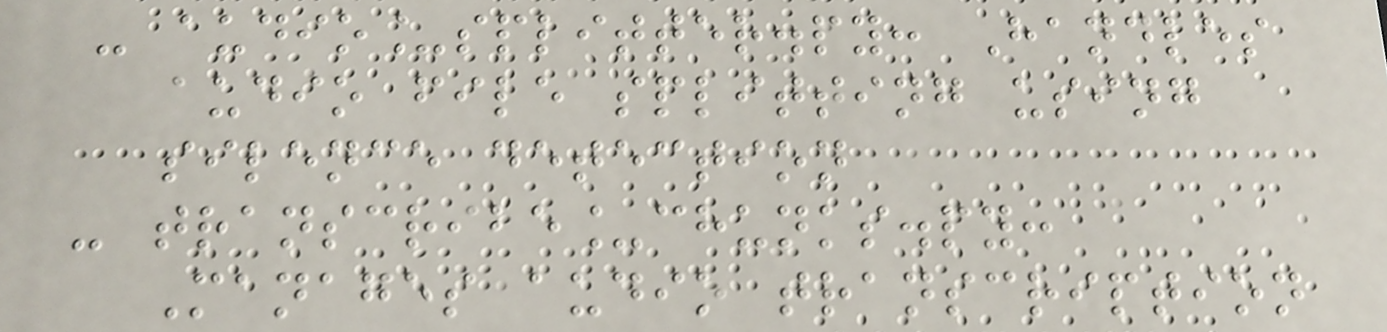- audio_splitter.py: Handles
audio file splitting using
silence detection
- transcribe_chunks.py:
Manages audio transcription
